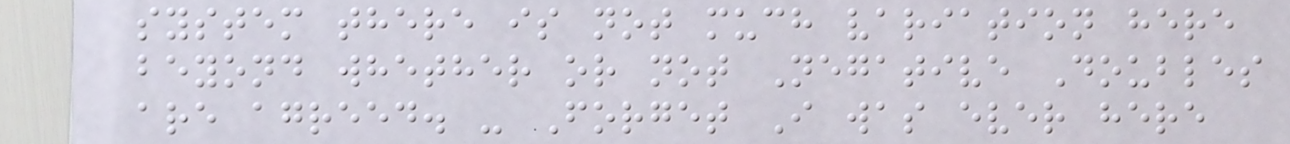system there is not much variation here
beyond whether or not Negative Doubles
are agreed. - Forget I was ever here
